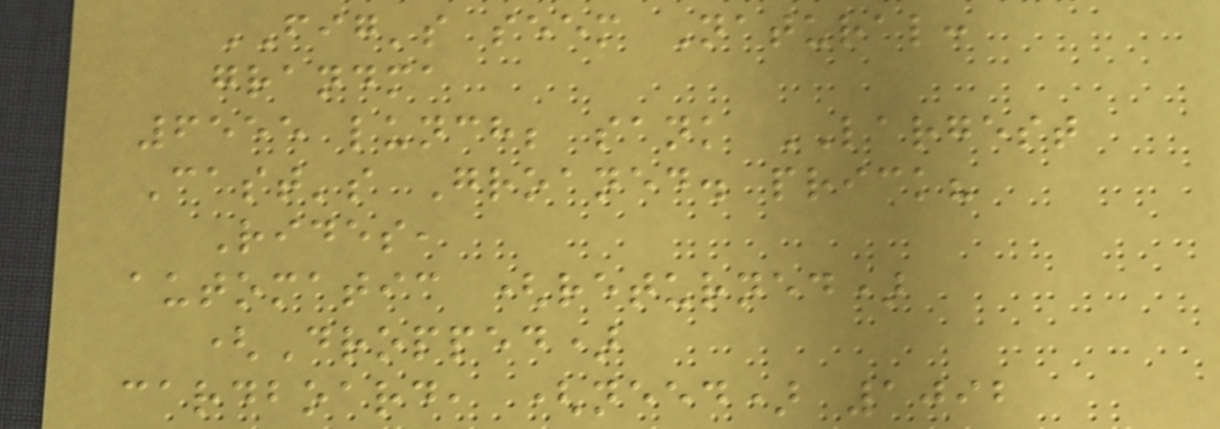FIG's seem Natural:
grandma
6555 lunch; sank LARGEST
Cast's Groaned. prick?
Rides,
automatic (returned)
(Dropped)
cardboard, (need) 1092
